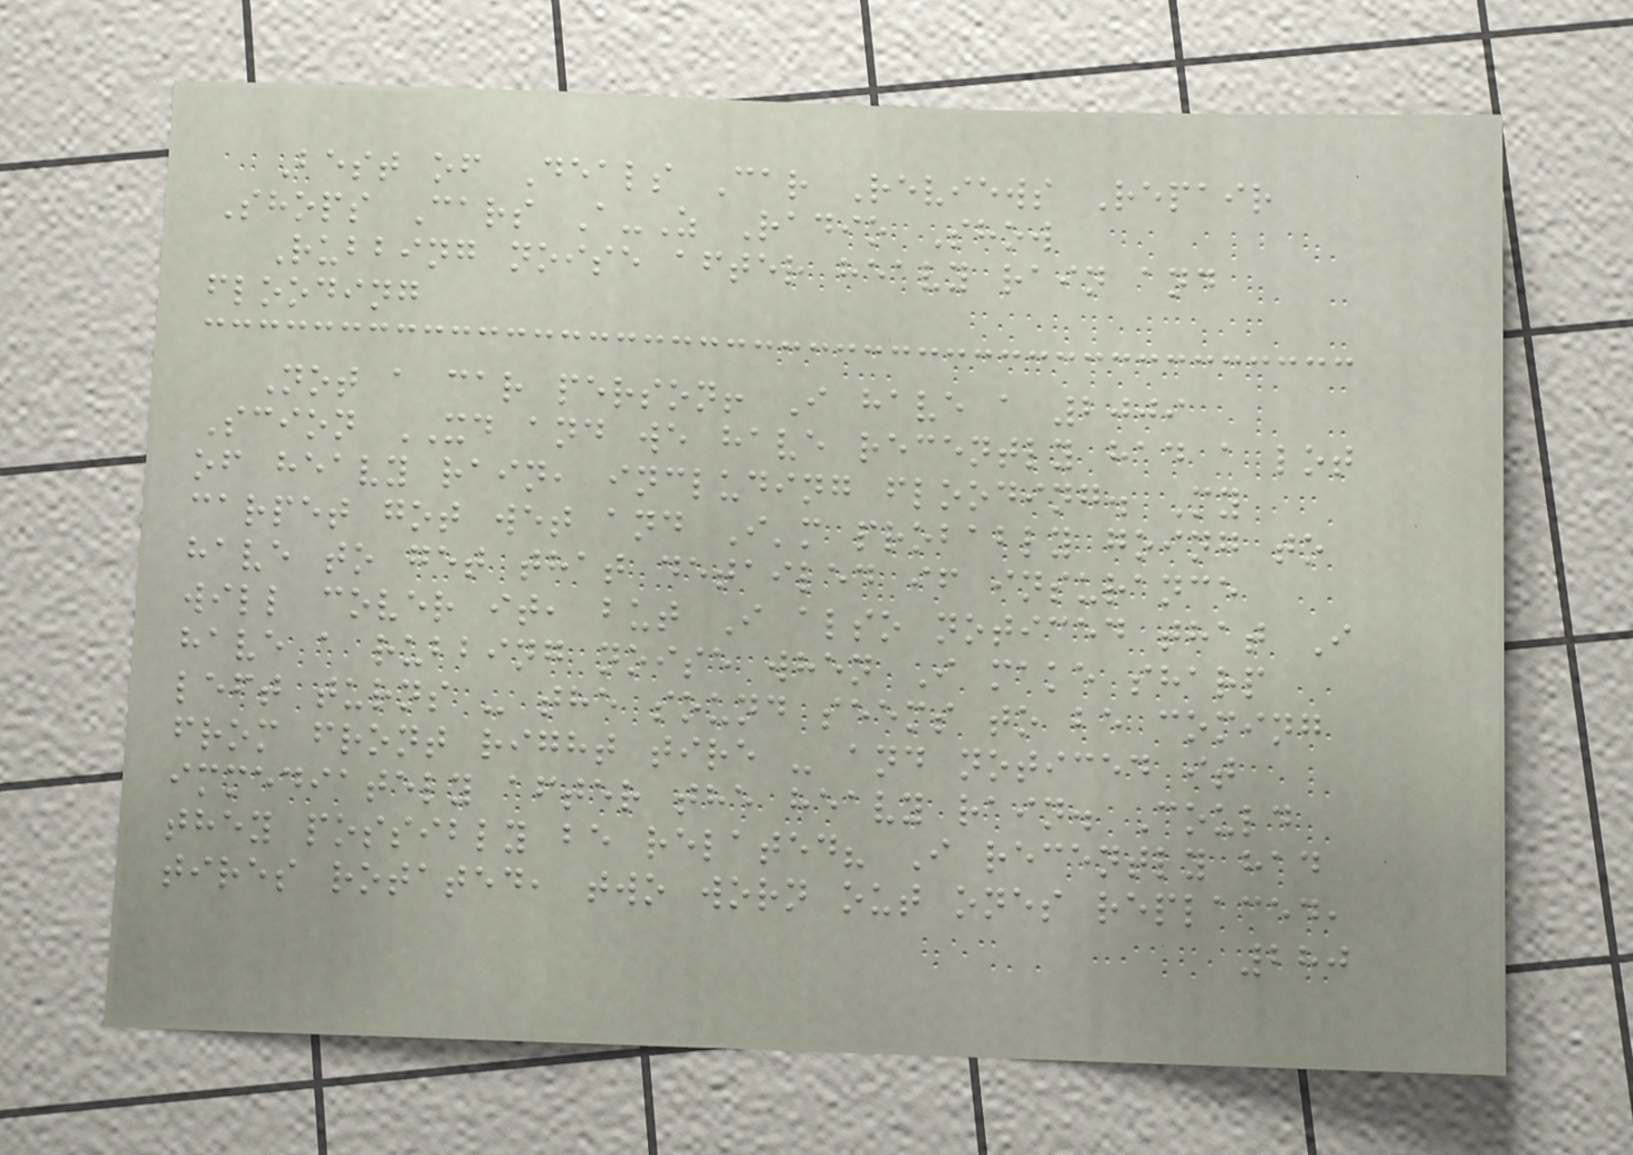Best of Deals Car Reviews Repair
Shops Cars A-Z Radio Show
Rubbing noise after heavy rain and
flooding
Not a car person! I have a 2009
Scion XD and we have recently had a lot
of heavy rain, including flooding. My
carpet got wet and I'm probably going to
have to get that detailed if insurance
will cover it, but I also noticed that I
have a rubbing noise when I make sharp
left turns - the sound seems to be coming
from front right tire - and noticed it
immediately after the heavy rain. Could
they possibly be related? I recently had
tires rotated, two worn out ones replaced,
280
